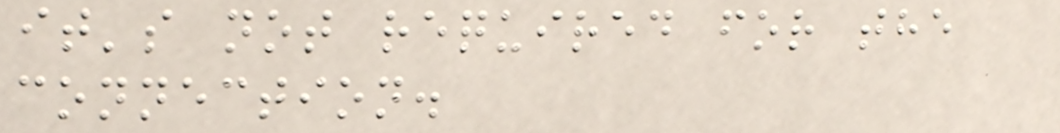it's not required for the
connection.
